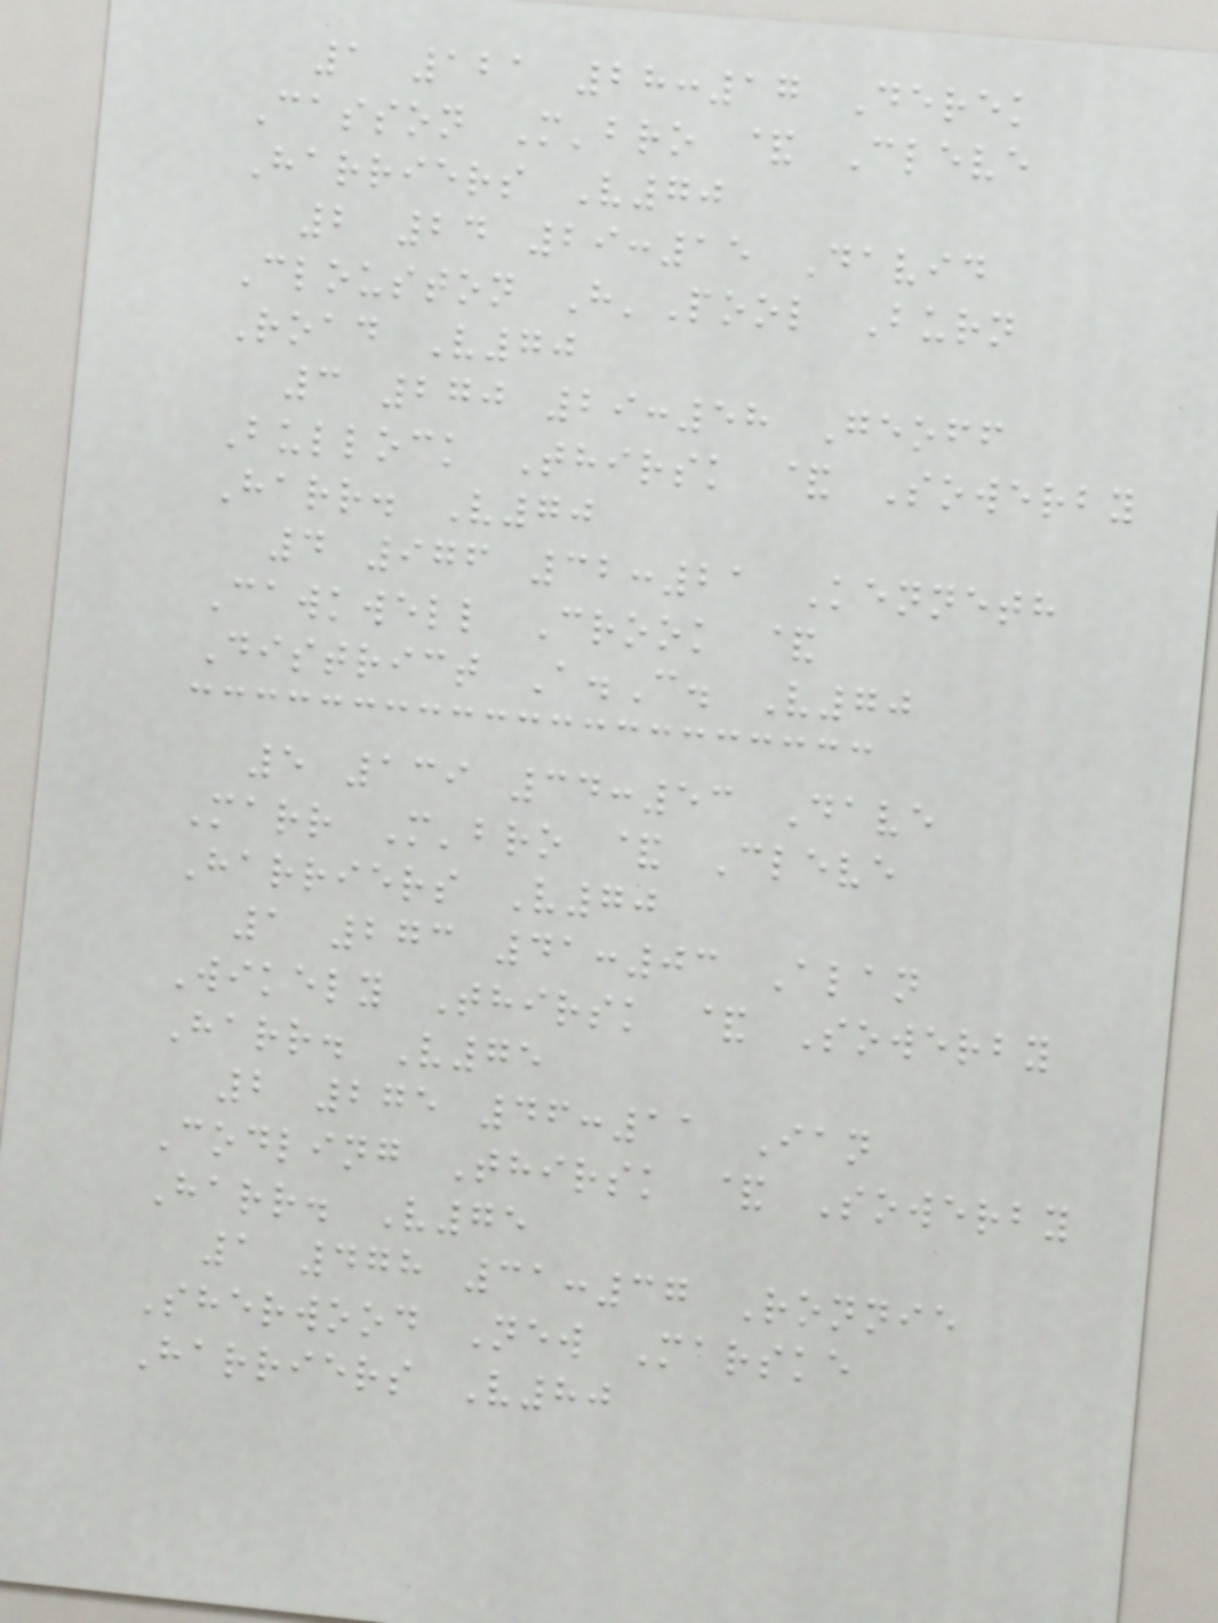1 121 28:17 Derek
Casson M'bro & Cleve
Harriers V70
2 24 29:15 David
Clouston H'Pool Burn
Road V70
3 270 29:58 Geoff
Bullock Thirsk & Sowerby
Harr. V70
4 976 32:21 Kenneth
Cawkwell Crook &
District A.C. V70
5 139 34:53 Dave
Marr M'bro & Cleve
Harriers V70
1 273 41:03 Alan
Wikely Thirsk & Sowerby
Harr. V75
2 275 46:11 Ian
Codling Thirsk & Sowerby
Harr. V75
1 478 31:37 Ronnie
Sherwood New Marske
Harriers V80
